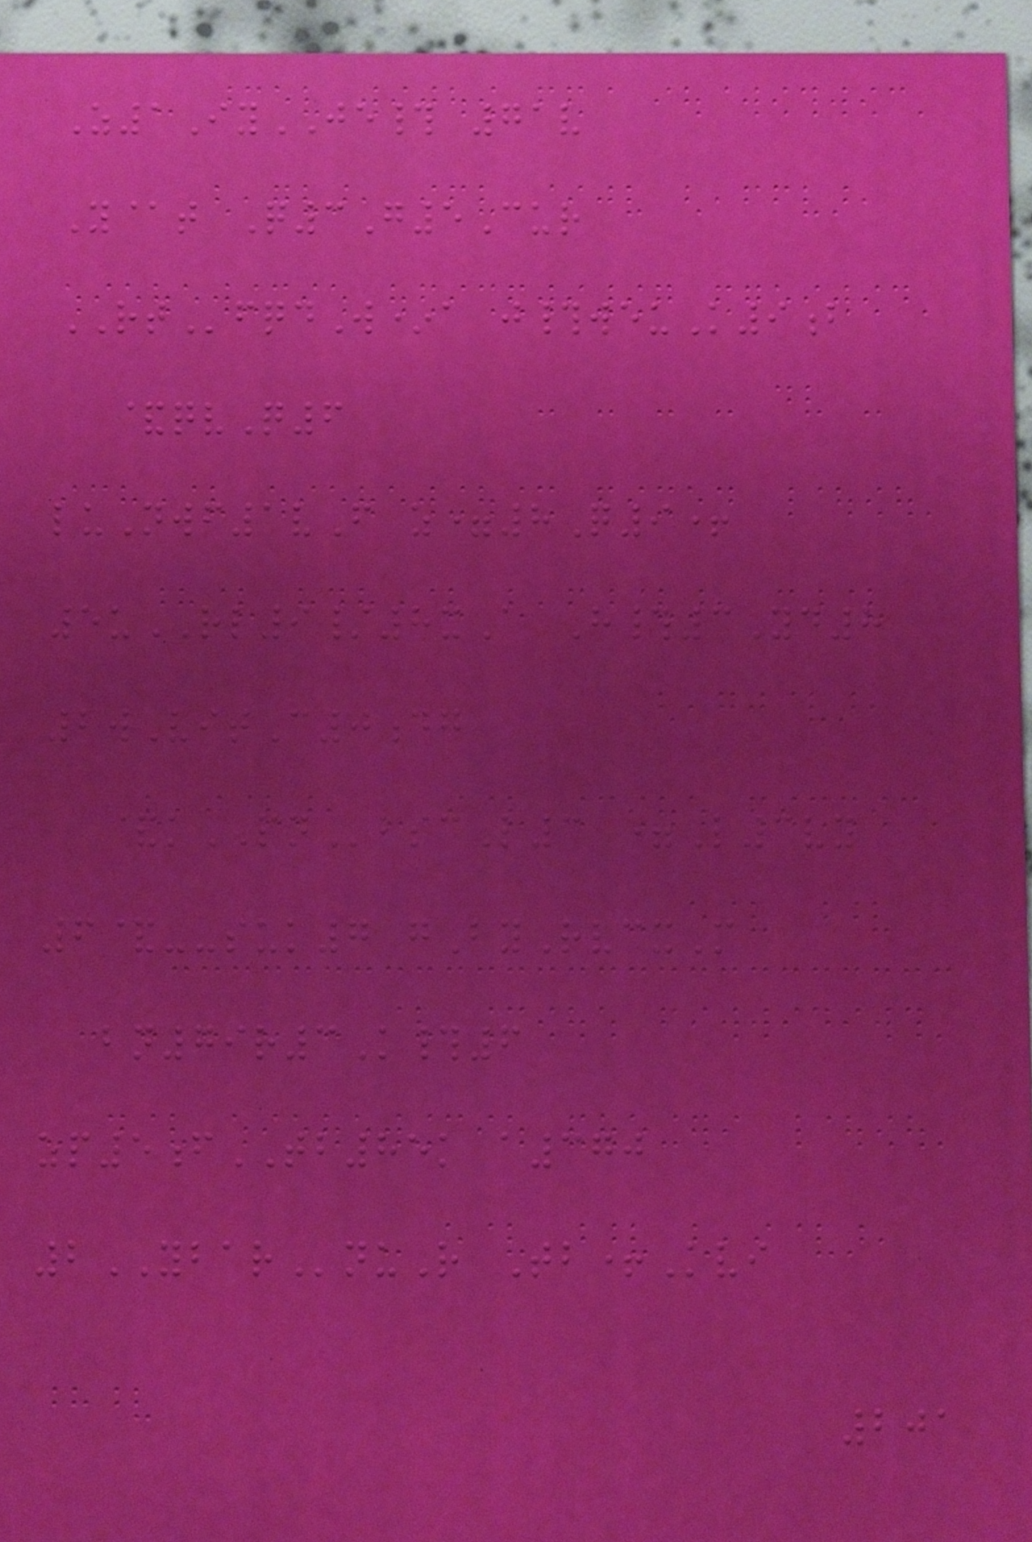Z1IyJE# 71v
Y@t Q3G5Cur
RTfqdW*a j#weuK9b
&qvQ6
luNwf1vF z=8Q9+
5uRL9/8xA H#3Yd8
2wVitC0dg
&kPNbscL3 =L3vy
6&--suk7 gByRvcxM
bn79r3K#6
zp5fTB85k a370
2YBARnuR Tb+Kvi
201
